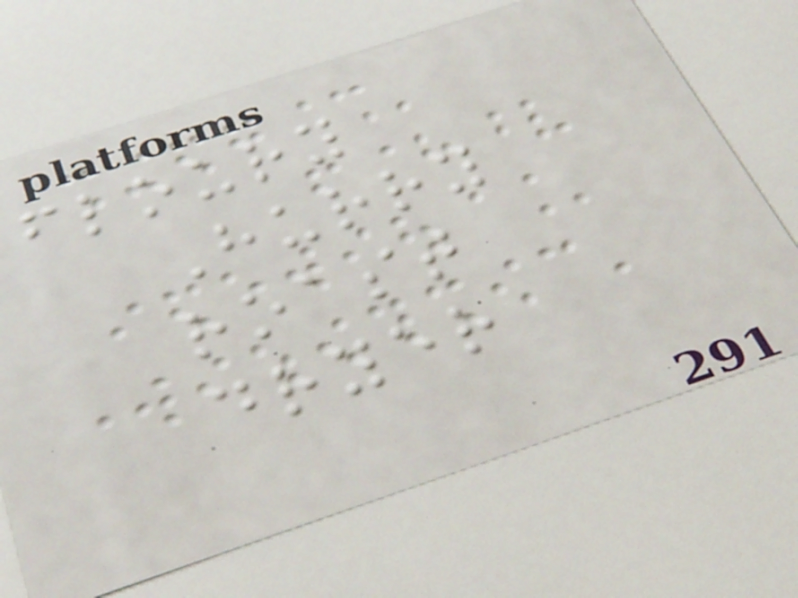floury
Hurry
roast
dryer
